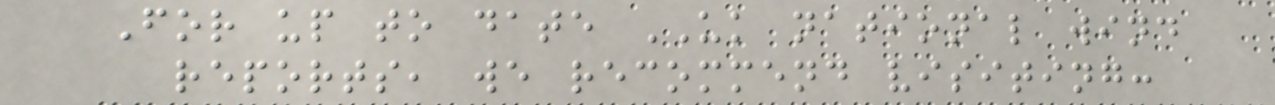For up to date UK national wind
reports, we recommend visiting:
